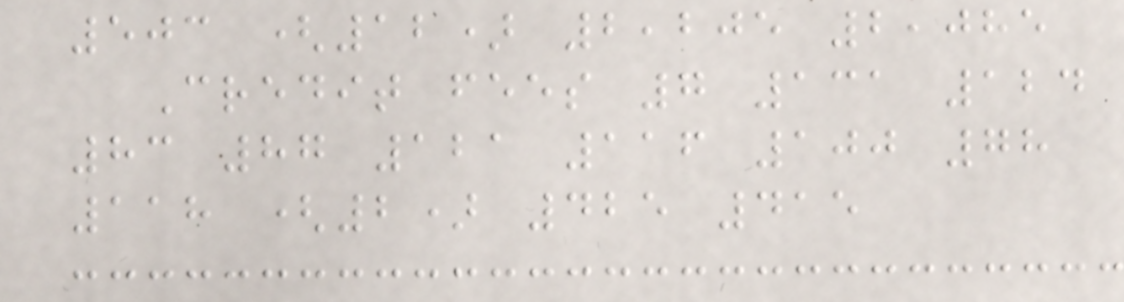503 (12) 2,205 2,085
Credit fees 7 131 124
83 87 121 116 100 78
118 (2) 425 415
